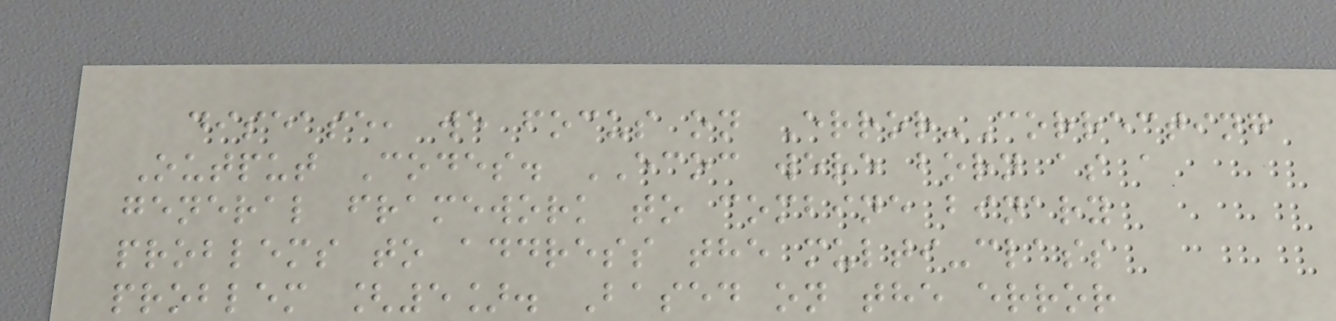disease, we focus on Error-Correcting
Output Codes. ECOC were born as a
general framework to combine binary
problems to address the multi-class
problem [5]. Based on the error
